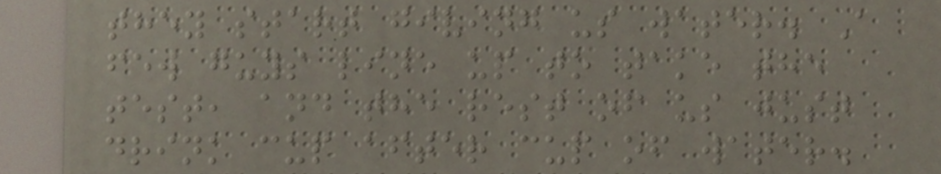they start giving us water. A
few guys line up to take the
test, and the rest of us just
drink cup after cup of water.
